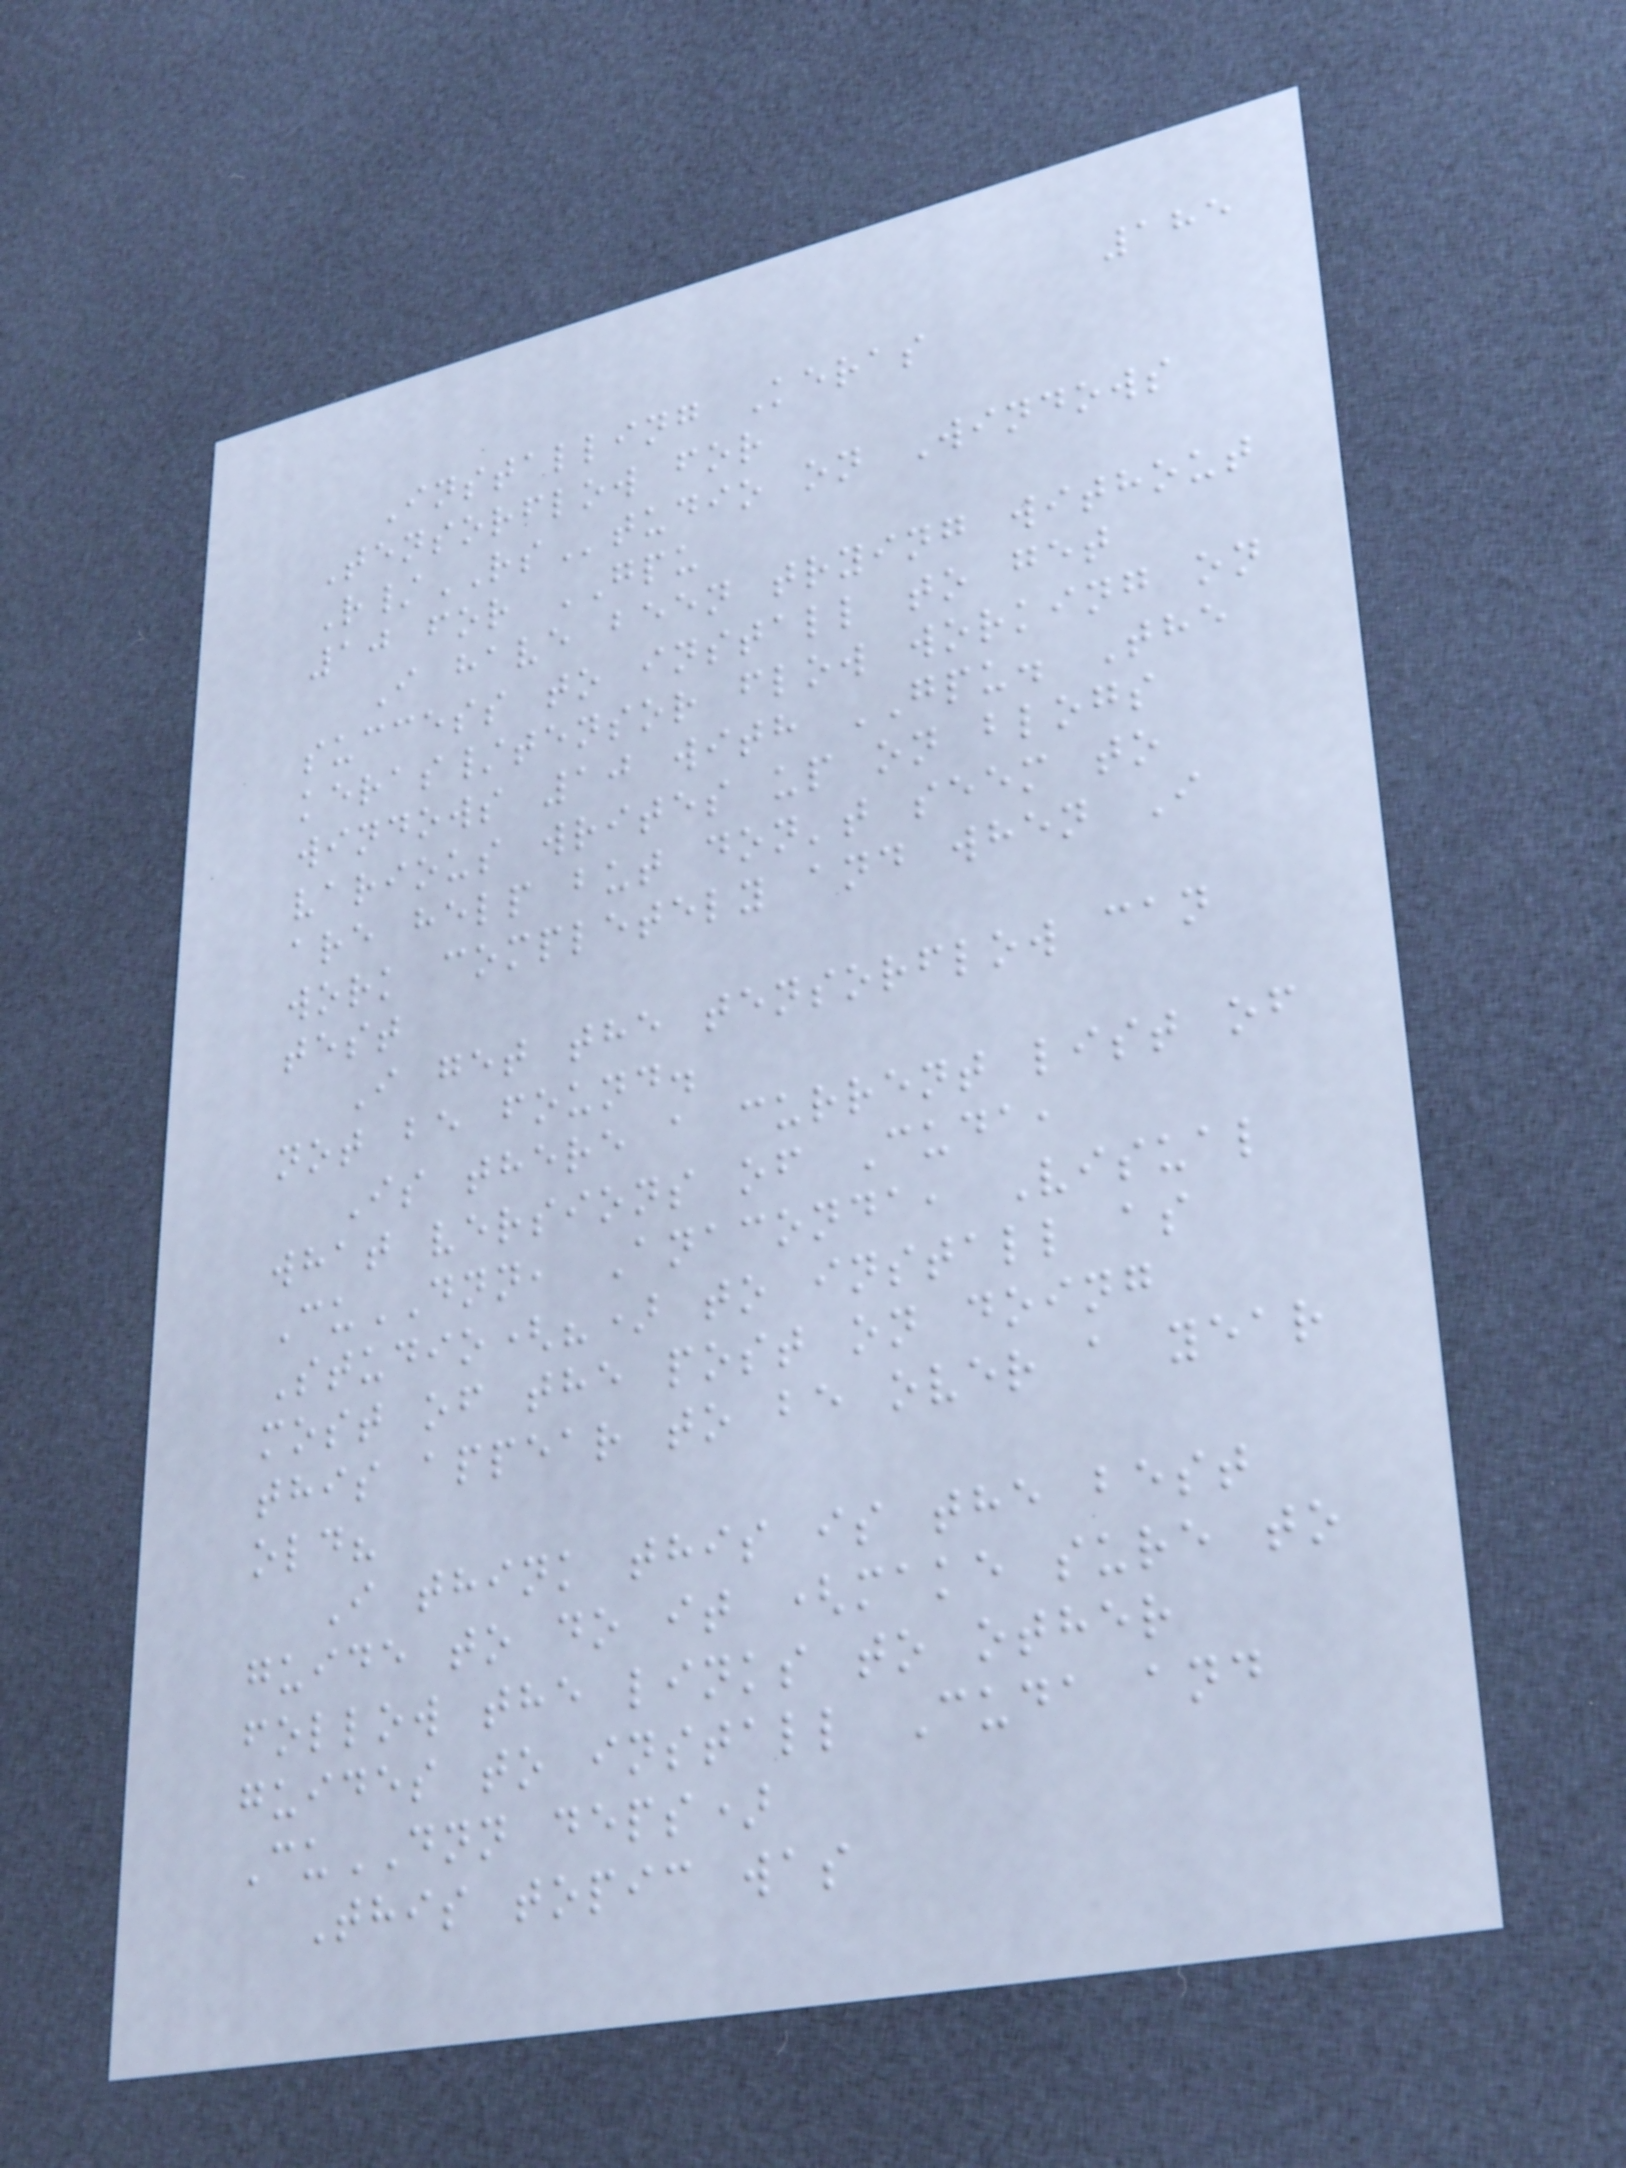185
Installing Keras
Tensorflow for
R/RStudio on Windows
10 for GPU
I have been trying without
success to install to get
keras/tensor flow working on
windows 10 with GPU. The
various writes up on blogs
are help but don't seem to
work completely and when I
test
I get the tensorflow can
not be found.
Is there a current list of
what versions of Cuda,
CuDNN, Anaconda, Visual
Studio(?) to install as
most of the post on doing
this appear to be over a year
old?
I think this is the best
guide to do it (make sure to
follow the links to other
guides to install Cuda and
CuDNN deps)
This topic was
